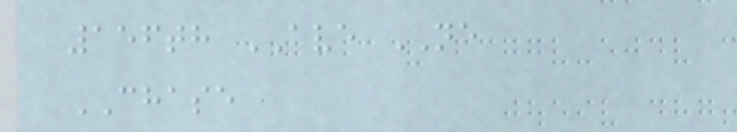156th AVE NE
CHASE
